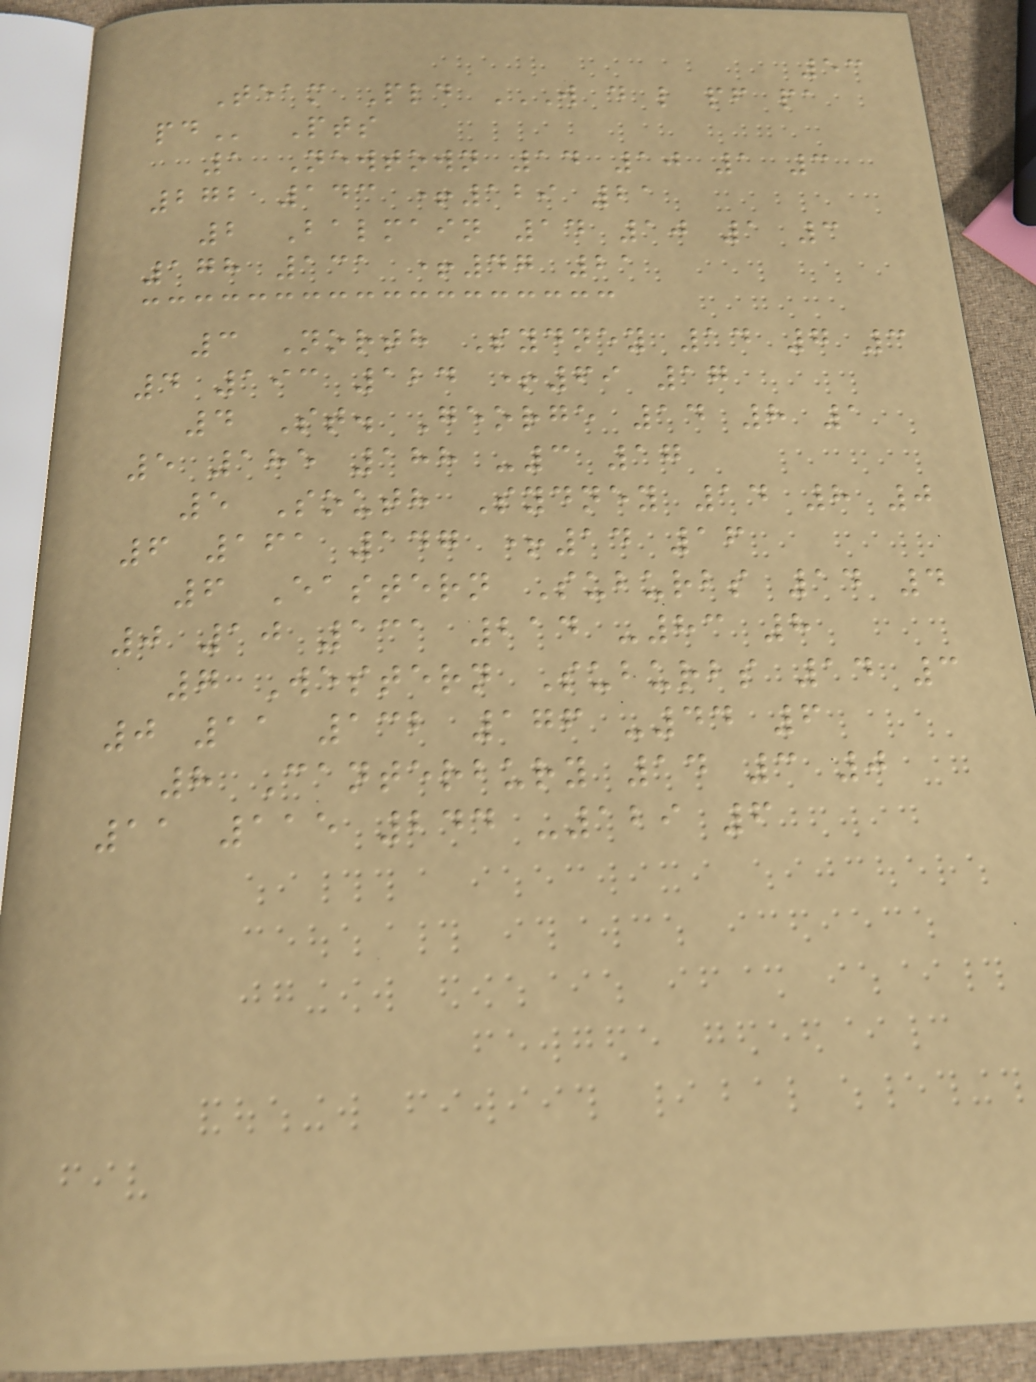53
Team Pld W D L PF PA
PD Pts
1 Newtown 14 10 1 3
272 143 +129 21
2 Balmain 14 10 1 3
178 131 +47 21
3 North Sydney 14 7 3
4 193 124 +69 17
4 St. George 14 8 1
5 185 188 -3 17
5 South Sydney 14 8 0
6 161 147 +14 16
6 Eastern Suburbs 14 4
0 10 131 214 -83 8
7 Western Suburbs 14 3
0 11 132 176 -44 6
8 Canterbury 14 3 0
11 115 244 -129 6
